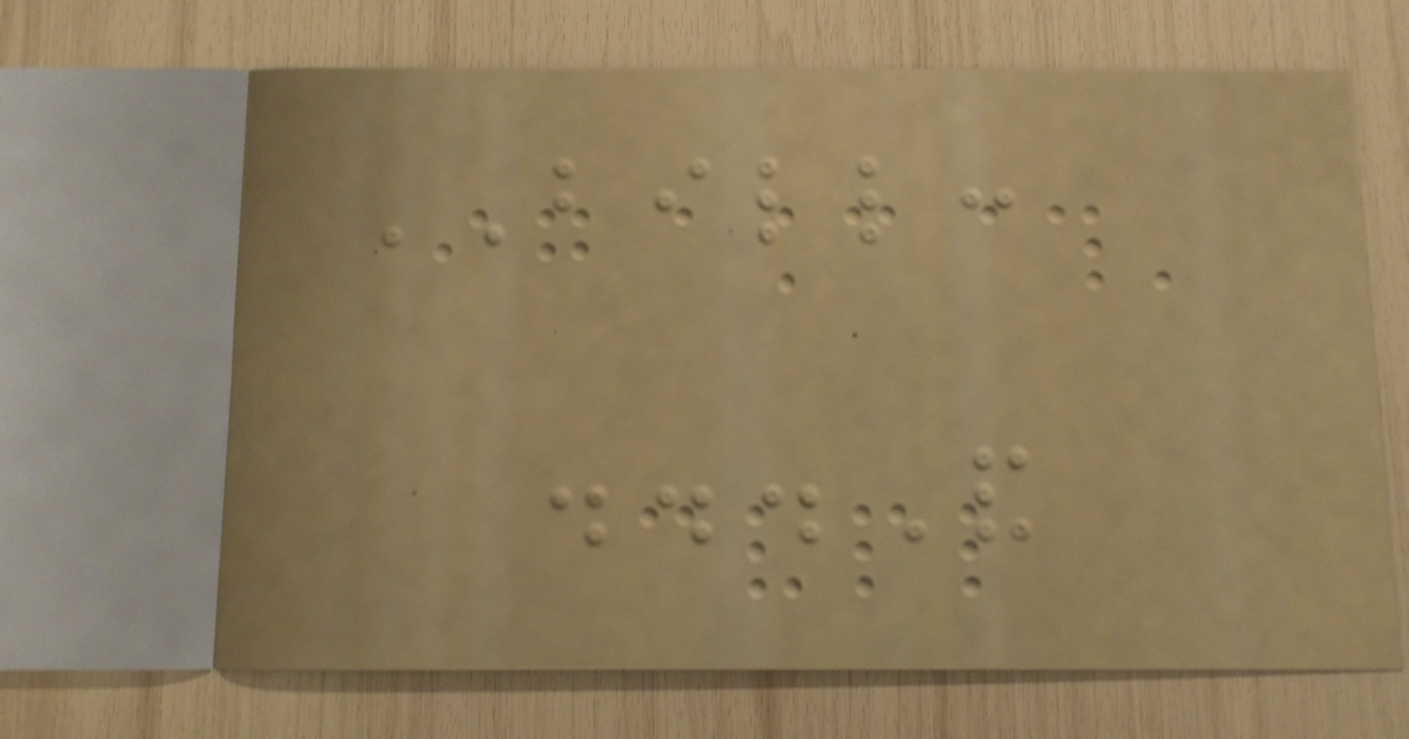BILL:
...And
